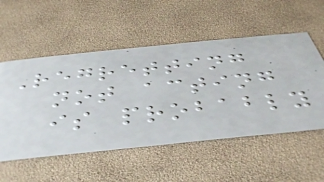Regretting
not acting
is probably
